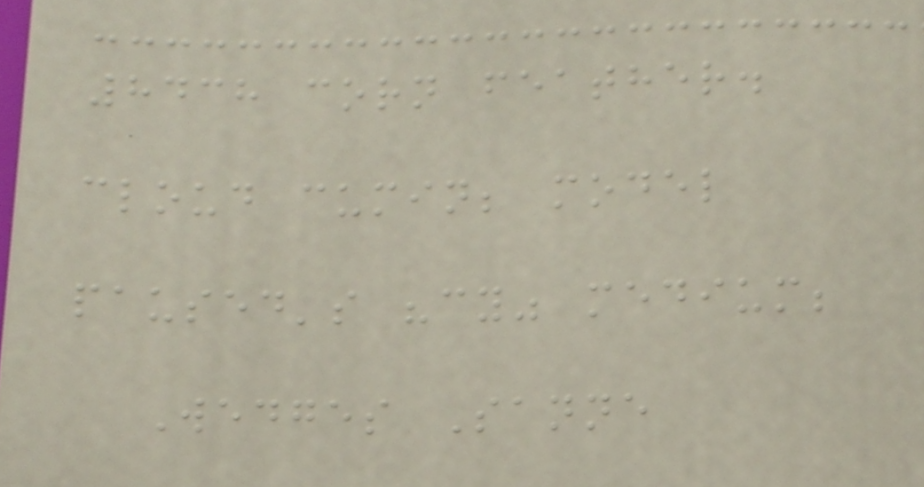8438 corn feather.
cloud cumin; model
paused's "cy" medium;
Wedges Sanne
